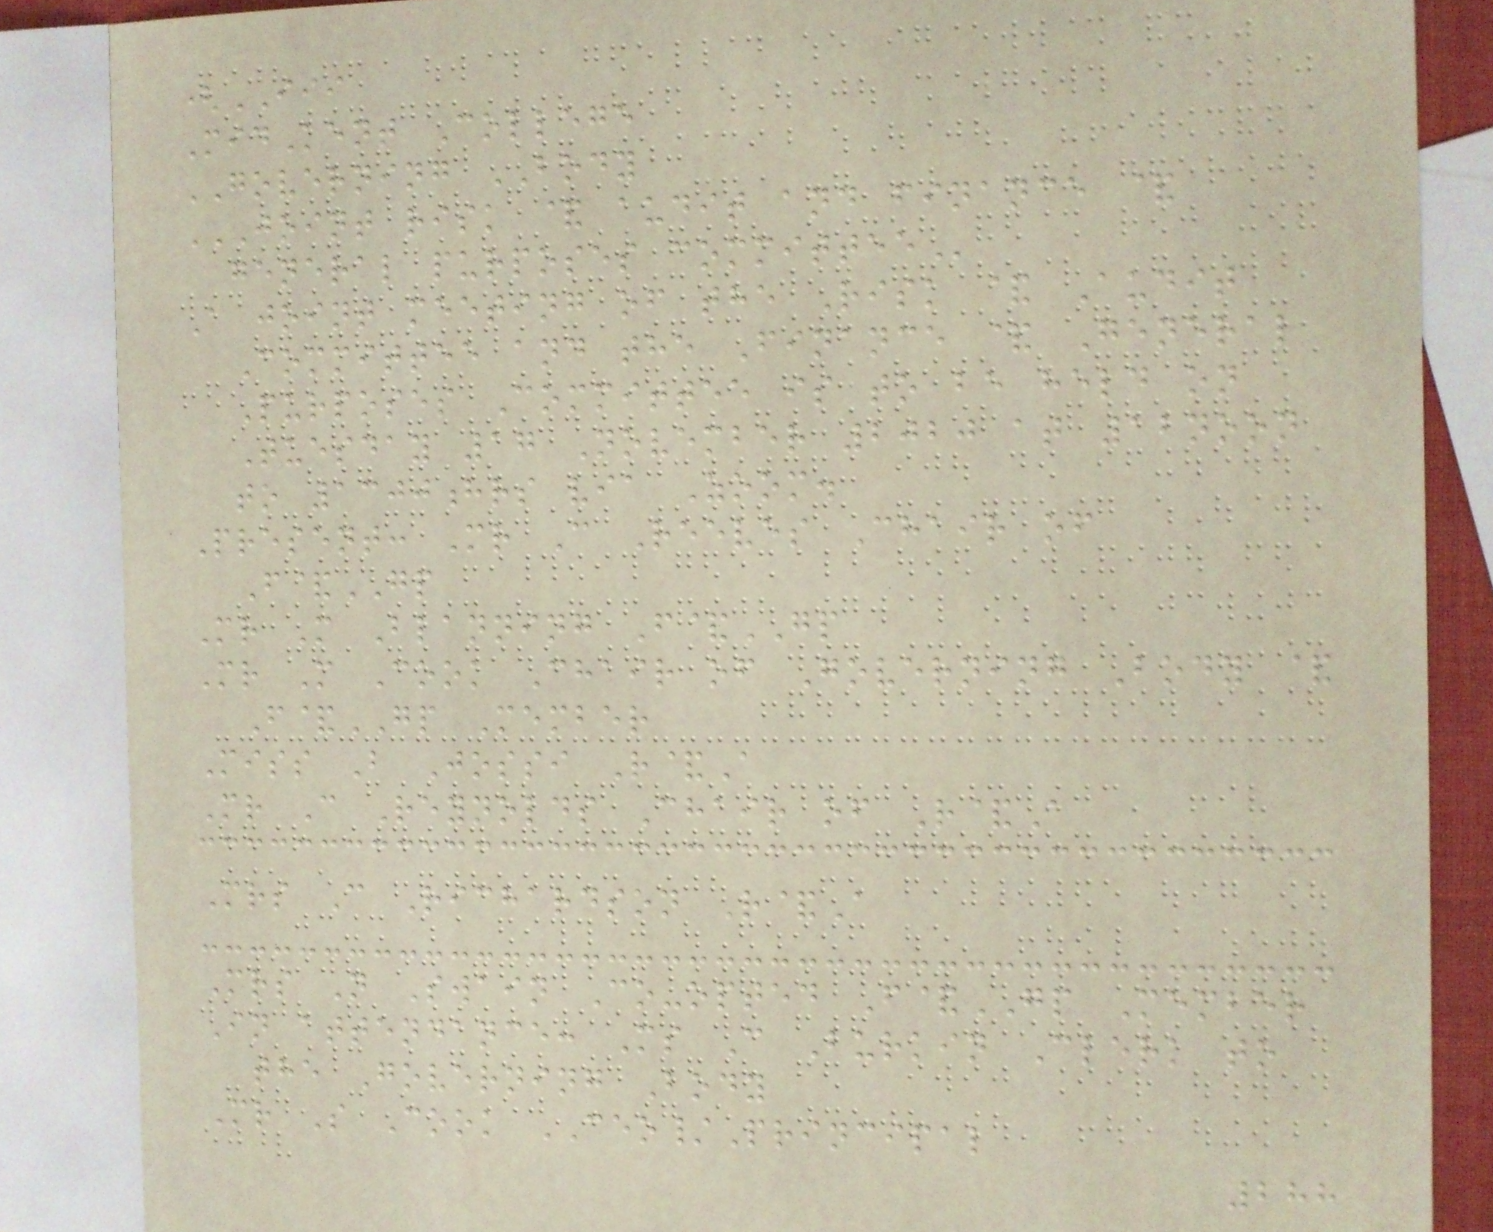(III
MidKent College
GOVERNING BODY
JOINT RISK & AUDIT AND FINANCE &
GENERAL PURPOSES COMMITTEE
A joint meeting of the Risk & Audit
Committee and the Finance & General
Purposes Committee is to be held on
Tuesday 17 November 2020 at 12noon
to 1300hrs via Zoom.
Present: Mr C Reeves Chair of
F&GP
Mr M Blanning F&GP
Mr M Cook Chair of Governing Body &
F&GP Member
Miss B Jossi R&A
Mr C Reynolds Chair of R&A
Mrs C Richardson R&A
Mrs N Swain Co-opted F&GP Member
In attendance: Ms C Burkin Clerk to
the Governing Body
Mr S Cook CEO/Principal
288
